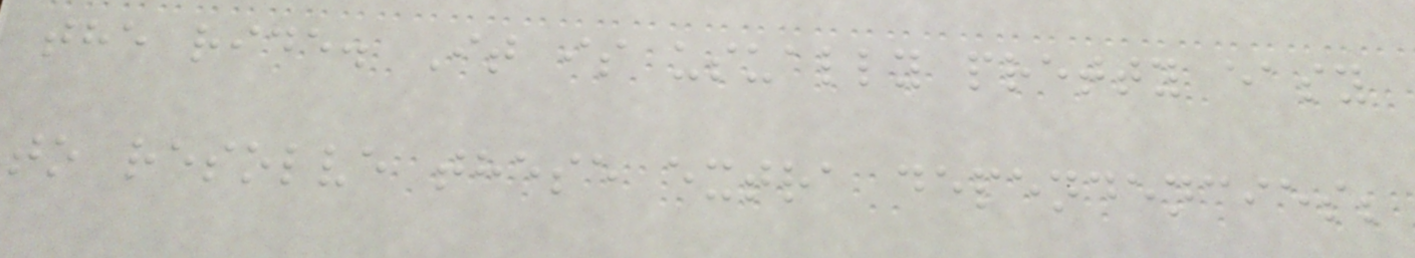the ride. It is usually pretty easy
to resolve these extra dependencies;
